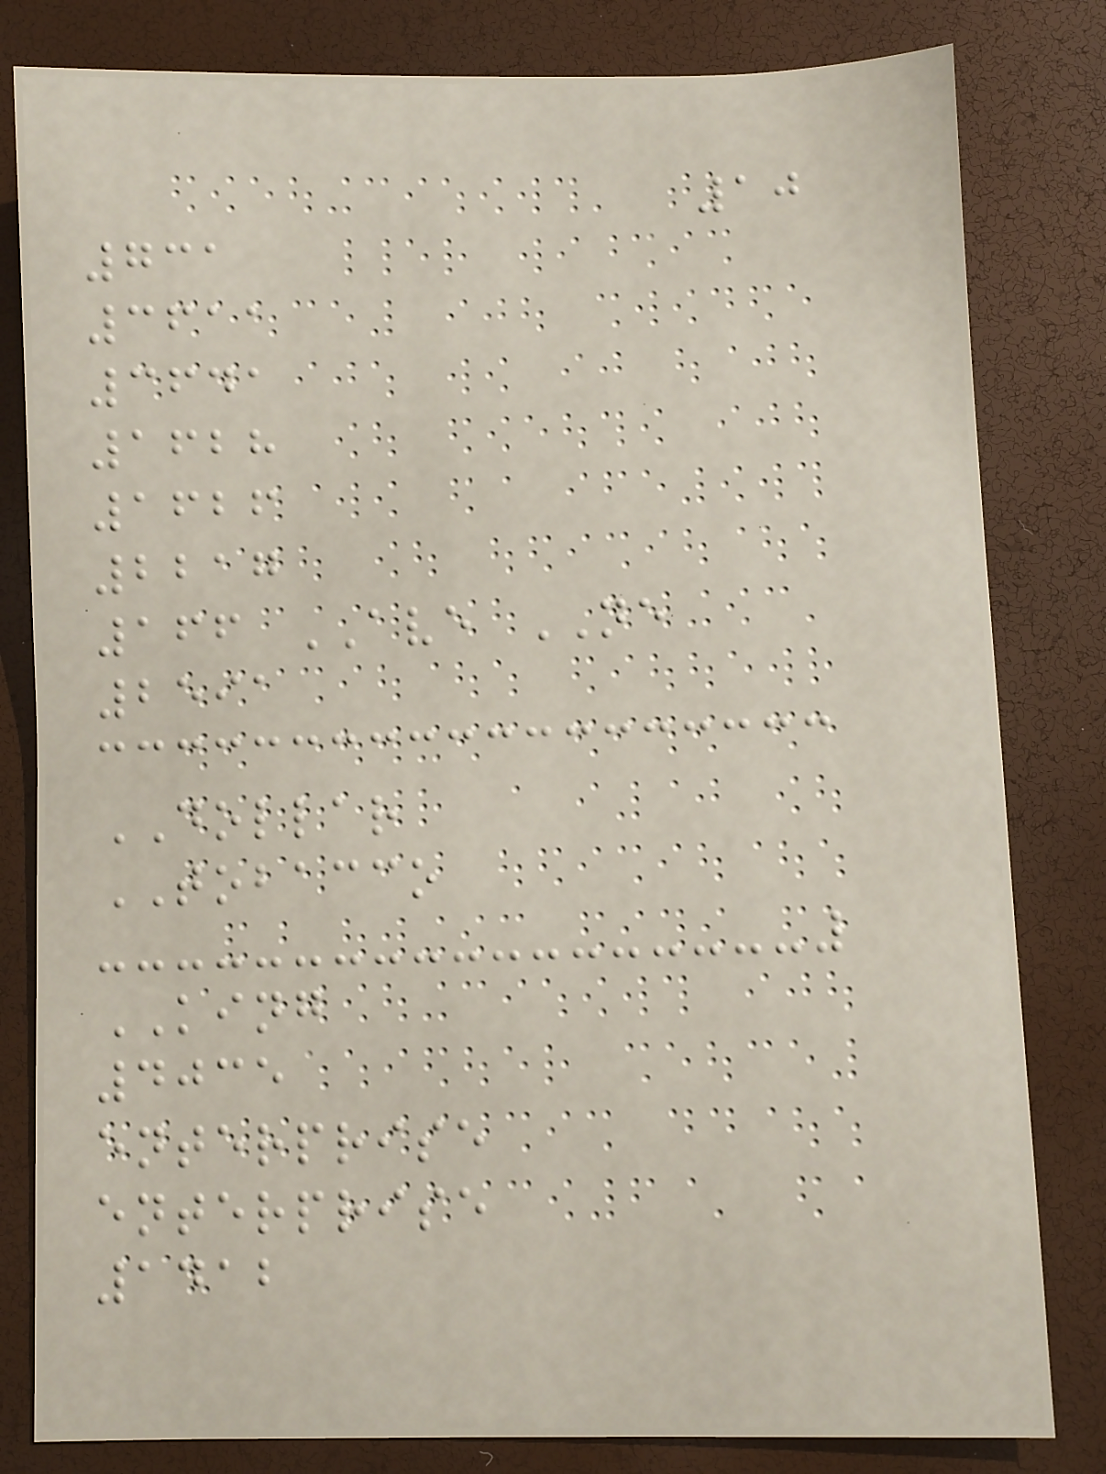10
731
3611
3641
1628
1626
2217
166 AVE NE
2591
DOLLAR
TOBACCO
KING
4035
enterprise
enterprise
1412
